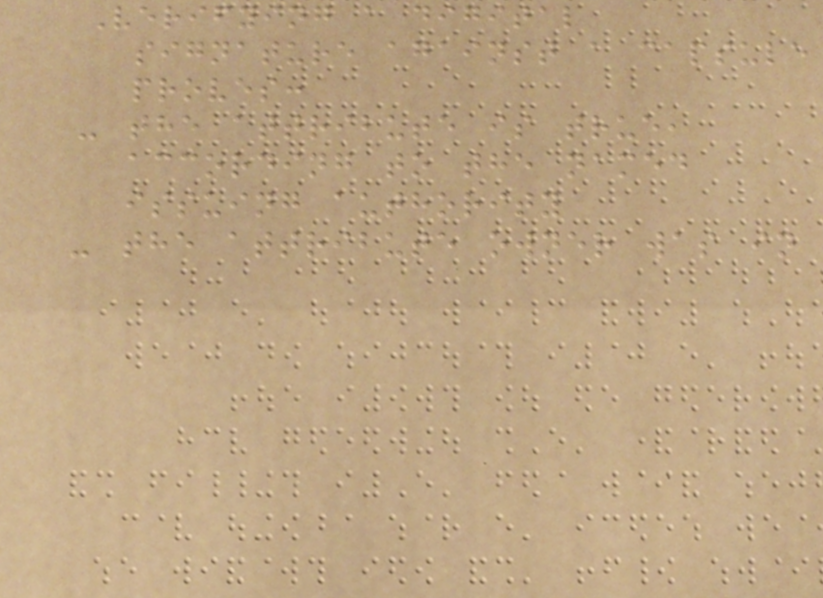Verifying a digital
signature against a capsule
proves:
- the attribute is true,
according to the named
issuing authority
- the attribute owner was in
